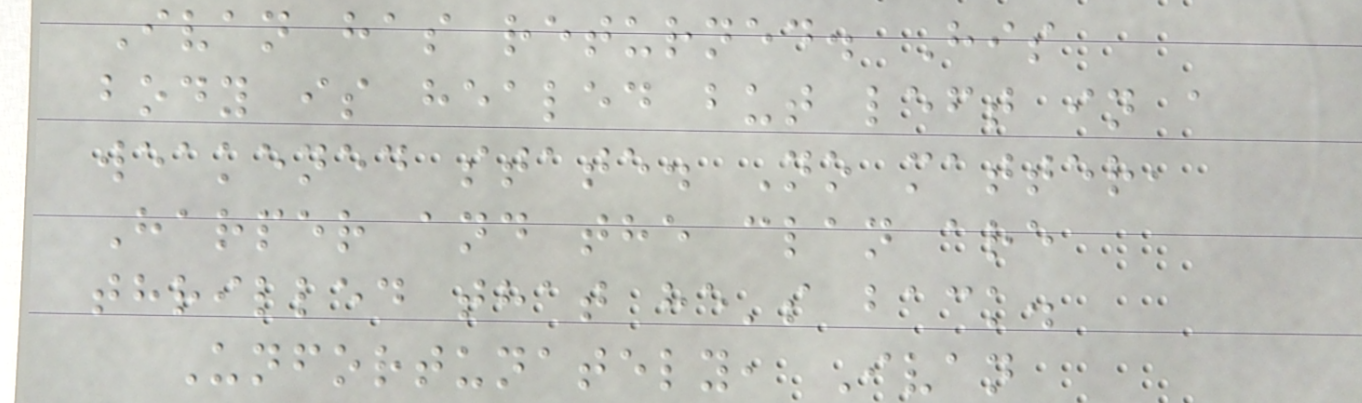Ivan has returned. His
body is healed but left in a
weakened state. No matter,
Harper and the clan are
thrilled that he's back.
Unfortunately, Ivan
